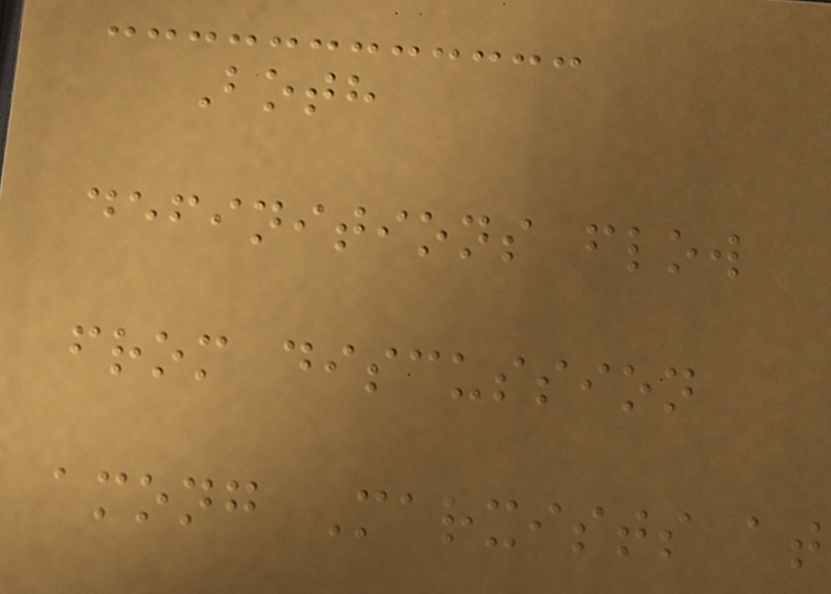Both
definitions flow
from discussion
among Marxists at
